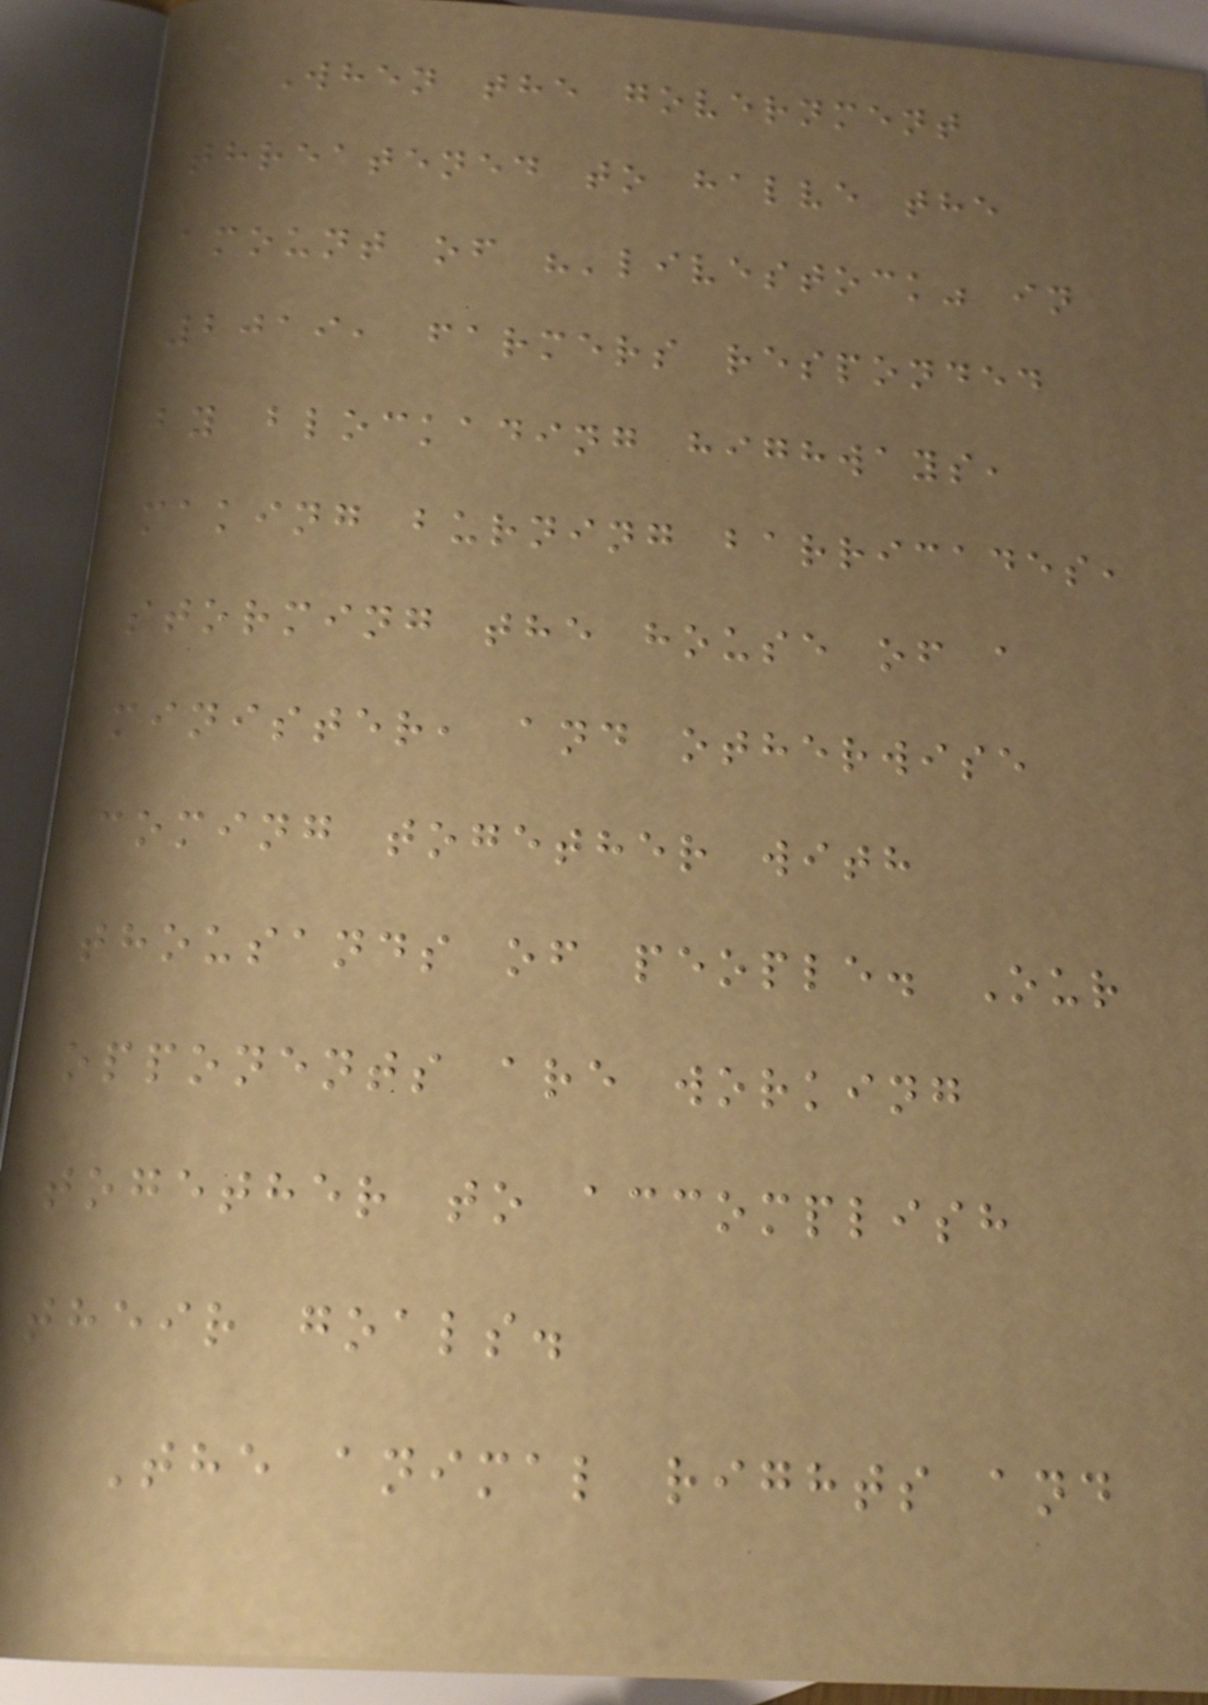When the government
threatened to halve the
amount of "'livestock" in
2019, farmers responded
by blockading highways,
making burning barricades,
storming the house of a
minister, and otherwise
coming together with
thousands of people. Our
opponents are working
together to accomplish
their goals.
The animal rights and
